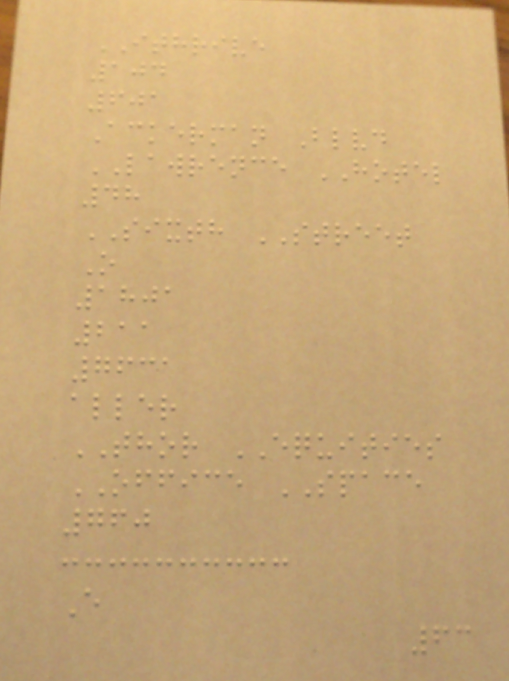ITHRIVE
104
601
Ackerman Blvd
LAWRENCE HOTEL
48
SIXTH STREET
O
1801
211
7631
aller
THOR EQUITIES
OFFICE SPACE
760
E
63
